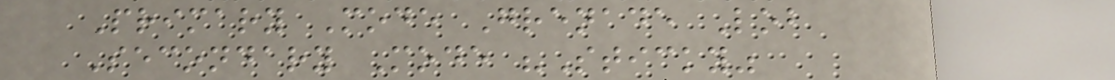Primary Mode Grenade Lob
Secondary Mode "Sticky"
